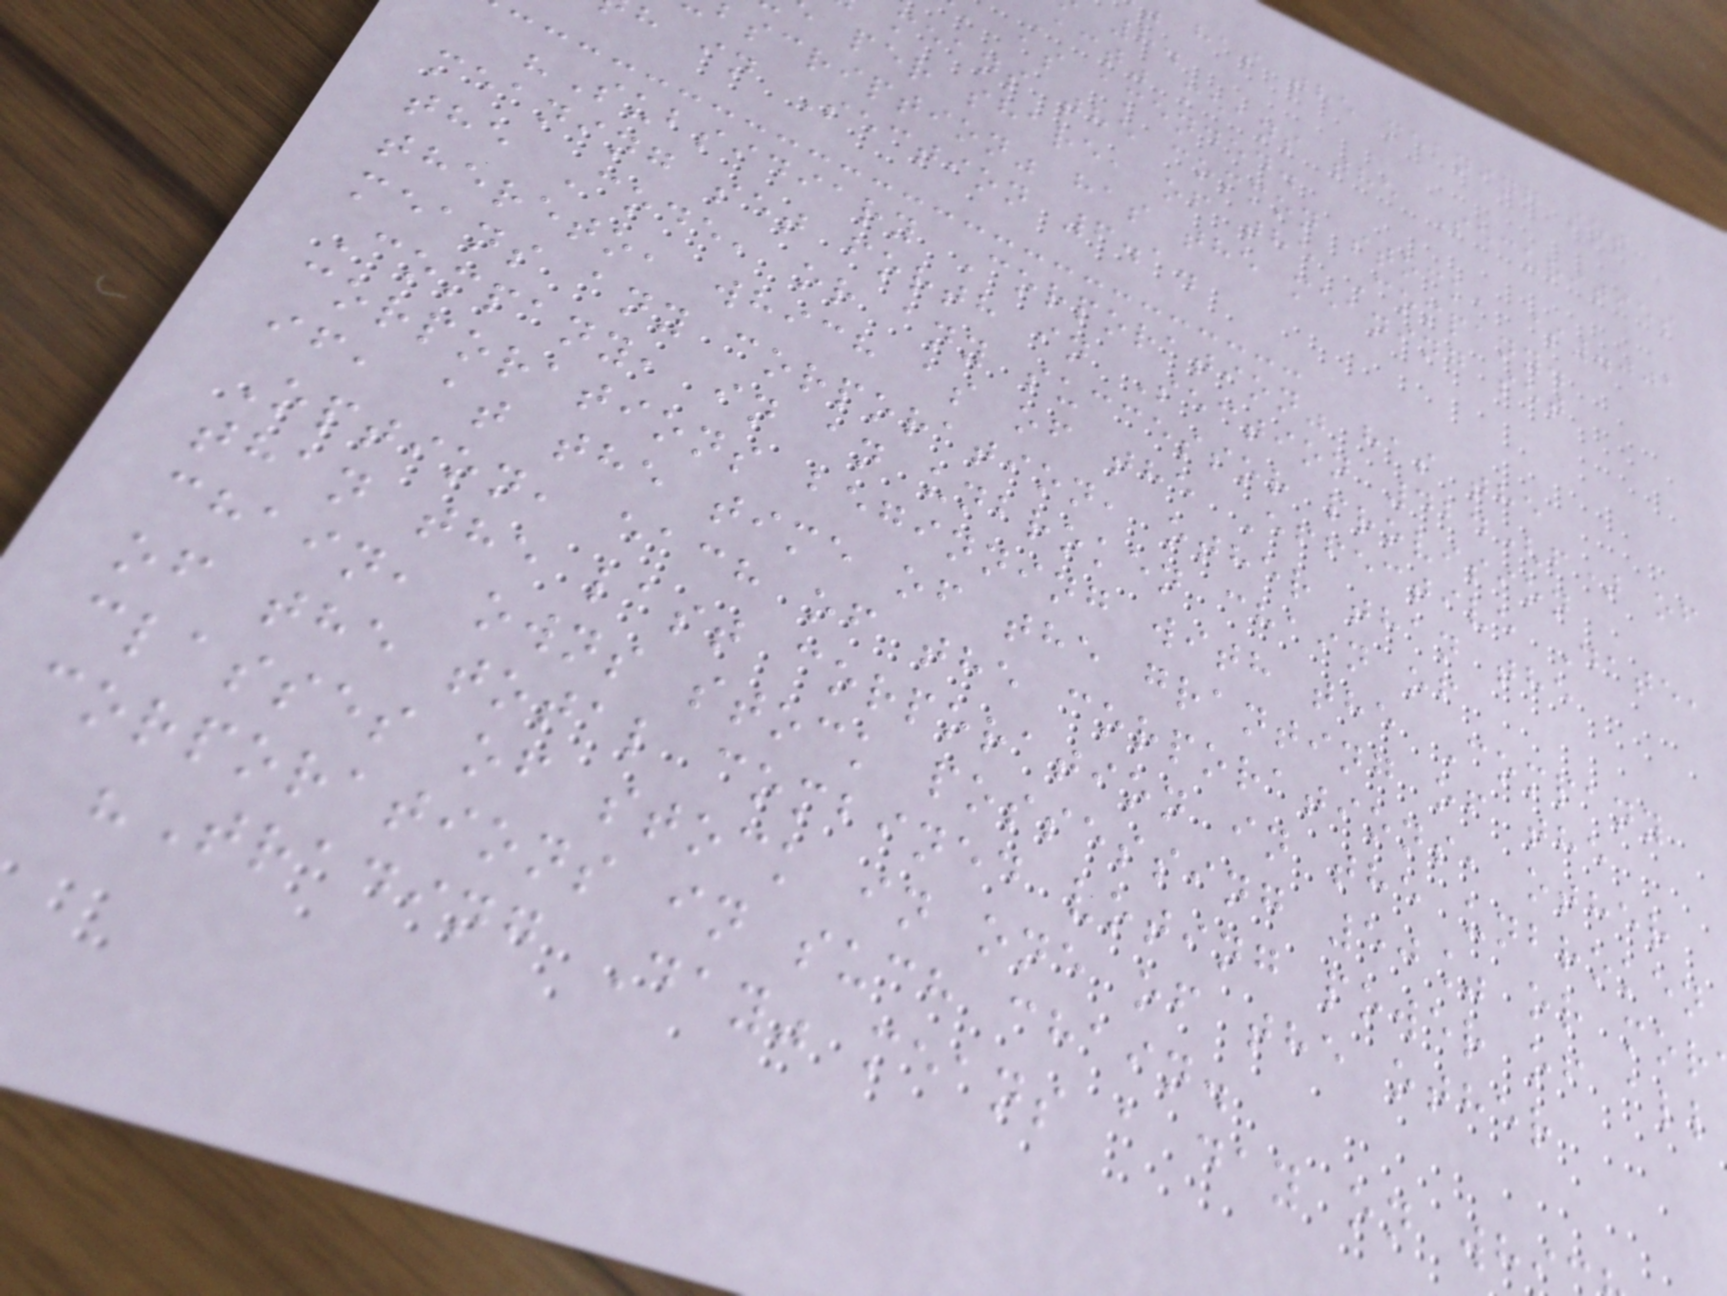has the meaning set
Act" means the Securities
, as amended.
means the common stock, $.001
per share, of the Company.
bscription" has the meaning set
h in Section 6.1.
"Subsidiary Corporation" has the
meaning set forth in Section 424(f) of
the Code, or any successor provision
thereto, which as of the Effective Date,
means any corporation, other than the
Company, in an unbroken chain of
corporations beginning with the Company
if, at the time of the granting of the
Option, each of the corporations, other
than the last corporation in the unbroken
chain, owns stock possessing 50% or mor
of the total combined voting power of all
classes of stock in one of the other
corporations in such chain.
"Trading Day" means a day on whi
